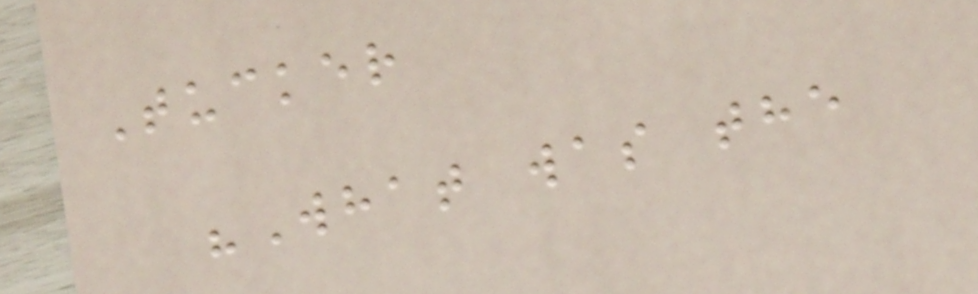Tucker
"What was the
